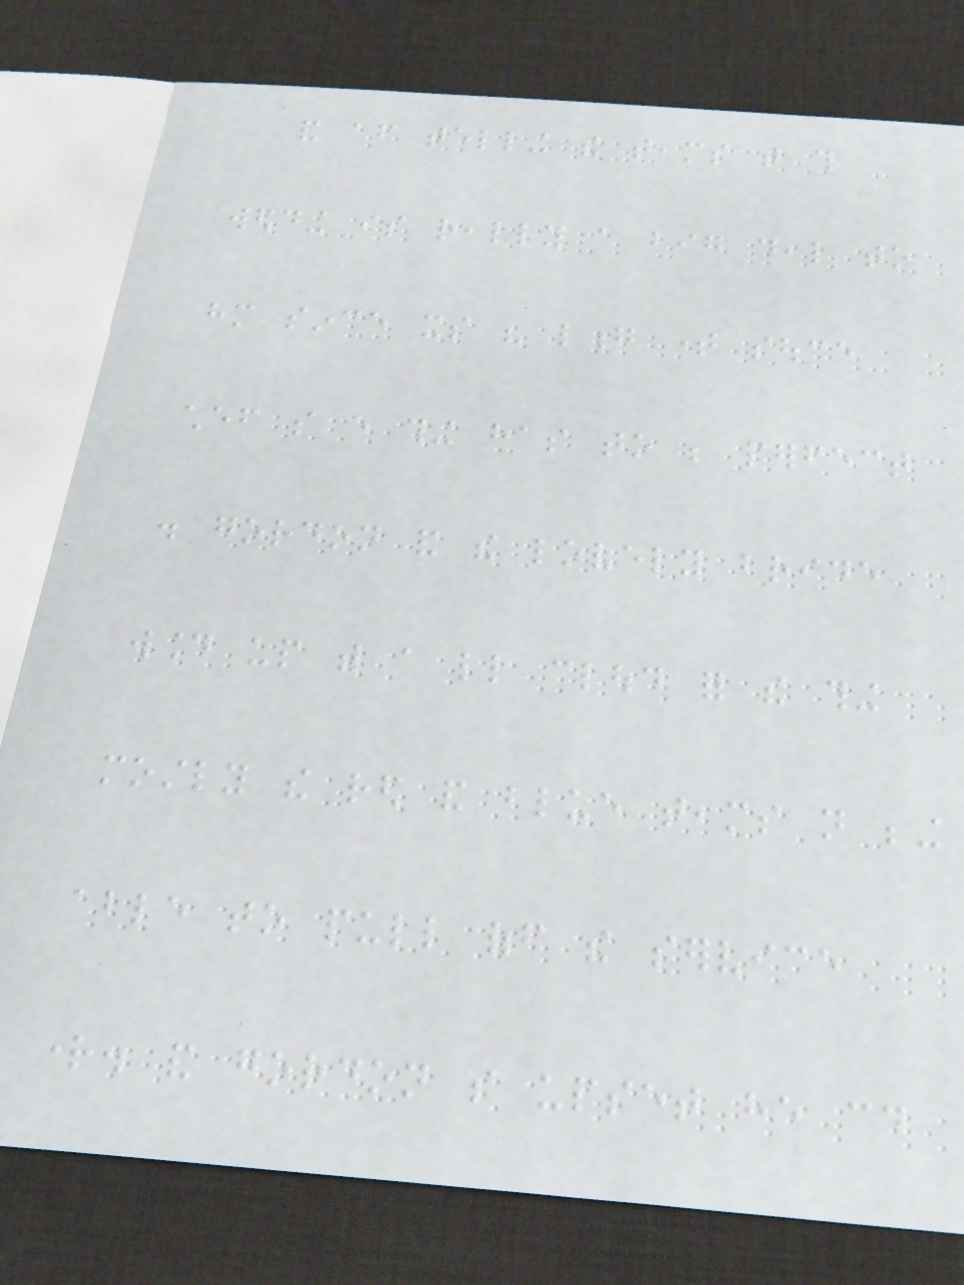and after telling the teams that this
wedding is really a big deal to
him since its his long time souce
chef so every thing has to be perfect
. gordon and the lovely bride
wound up with a little cloud for the thing
mostly the red and blue teams not being
able to pull off the service
right. and gordon so upset he could
